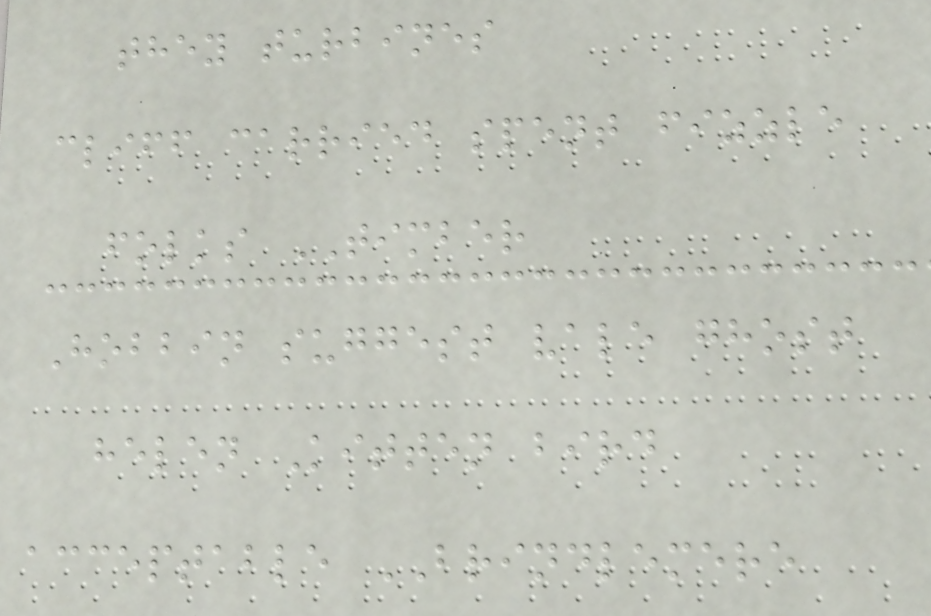they turbines
cliff carried spent fizzle
folks TIMBER
Hobbin suggest vale ghost
helen Kitten bird
acceptable BRINDLEMERE
